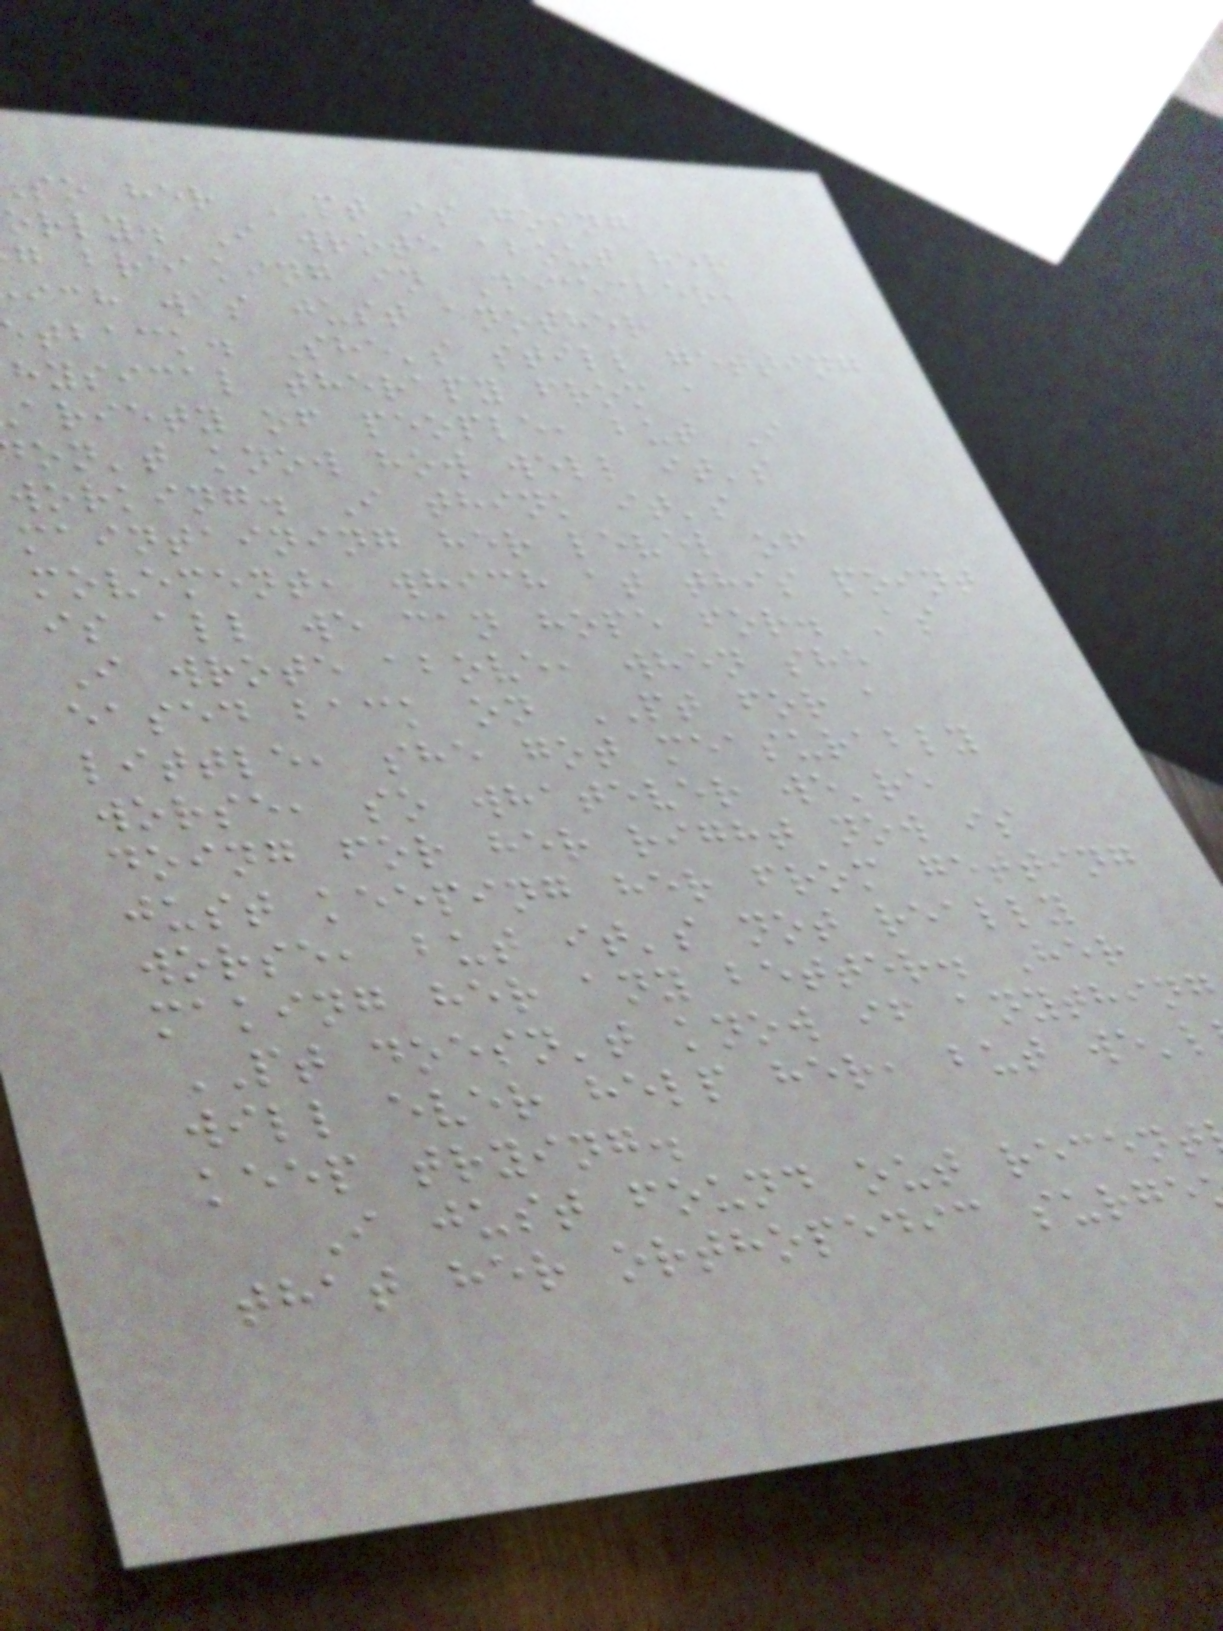so her PT is going
orly. I wrote about her
g breaking in December,
ich was just another
tback. She's still getting
hysical therapy from a
ariety of people, but I
on't know how well it's
working. I think it's
maintaining her level of
movement, which at this point
is all we can hope for. As
I wrote above, when she
eased back on PT for a
little, she got measurably
worse, so whatever we're
doing for her right now is
just keeping her from getting
worse, but it's not really
making her any better. Her
PT doesn't know if anything
will ever help her, but we'l
keep trying.
I just found out recent
that her orthopedic surge
